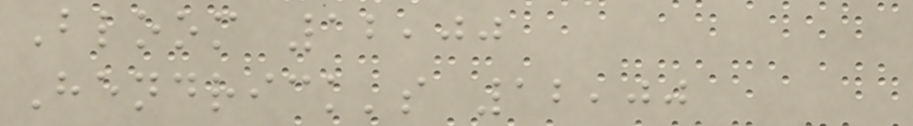Bloom 12,00
Hendrick's 12,00
